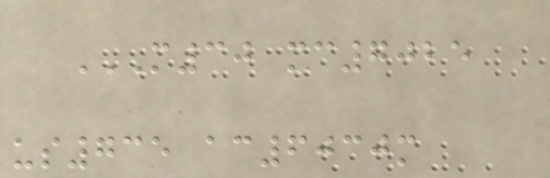M30 MC7025
US735 AC6030M
